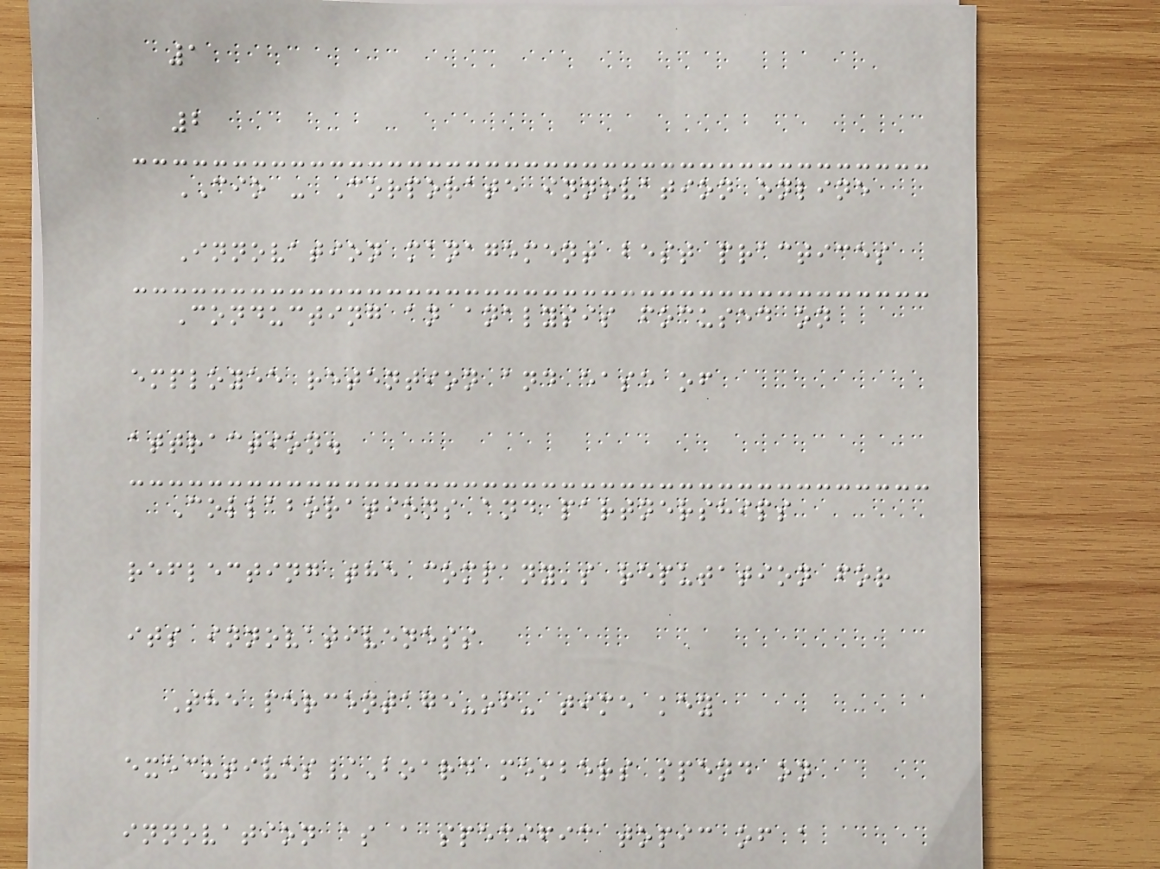1
2
CIO - Corporate innovation online
Innovation management best practices
Conducting an analysis focused on
employee retention and ease of
attraction.
Collaborations and partnerships
reflecting the company's reputation for
its innovativeness
The percentage-of- time key
executives/Board members spend on
innovation as a specific topic of a
